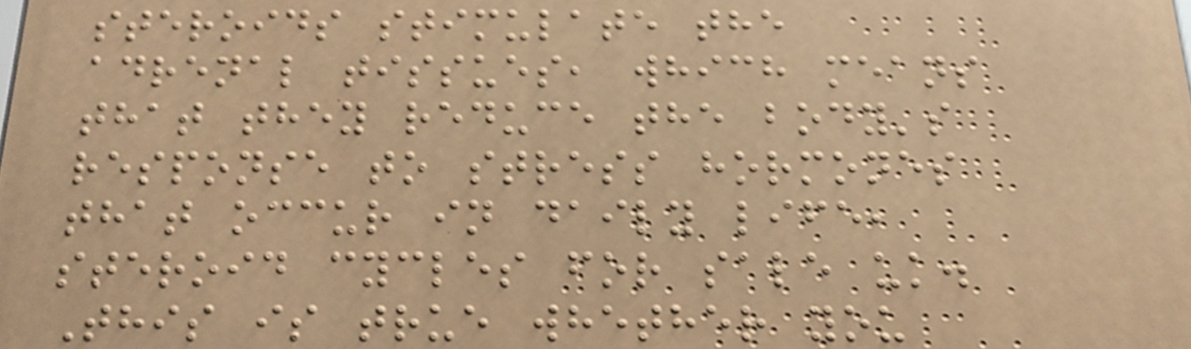steroids stimulate the
adrenal tissues, which means
that they reduce the body's
response to stress hormones
that occur in daily life,
steroid cycles for sale uk.
This is true whether you
